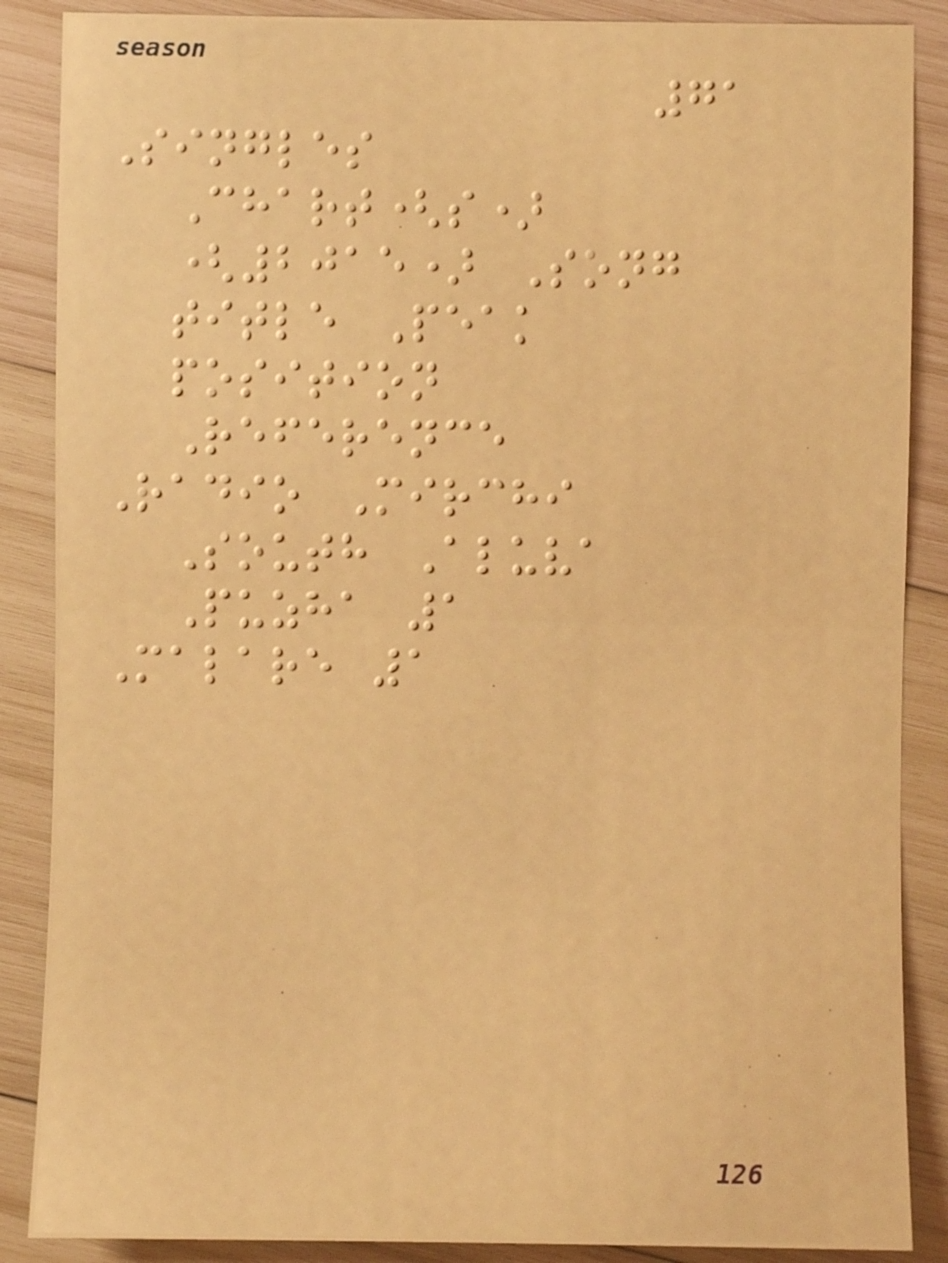71
Singles
Chart(s)
(2015) Song
title Peak
position
Reference
Radio Mirchi
South Aluva
Puzha 1
Malare 1
